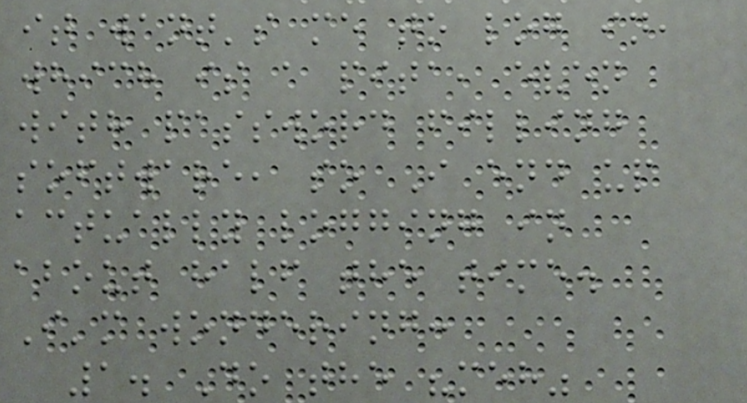it want's me to log in,
which is a pita, even
with password filling
software, so I end up
actually logging in
about half the time.
I'm wondering:
1. Do the "meh"
